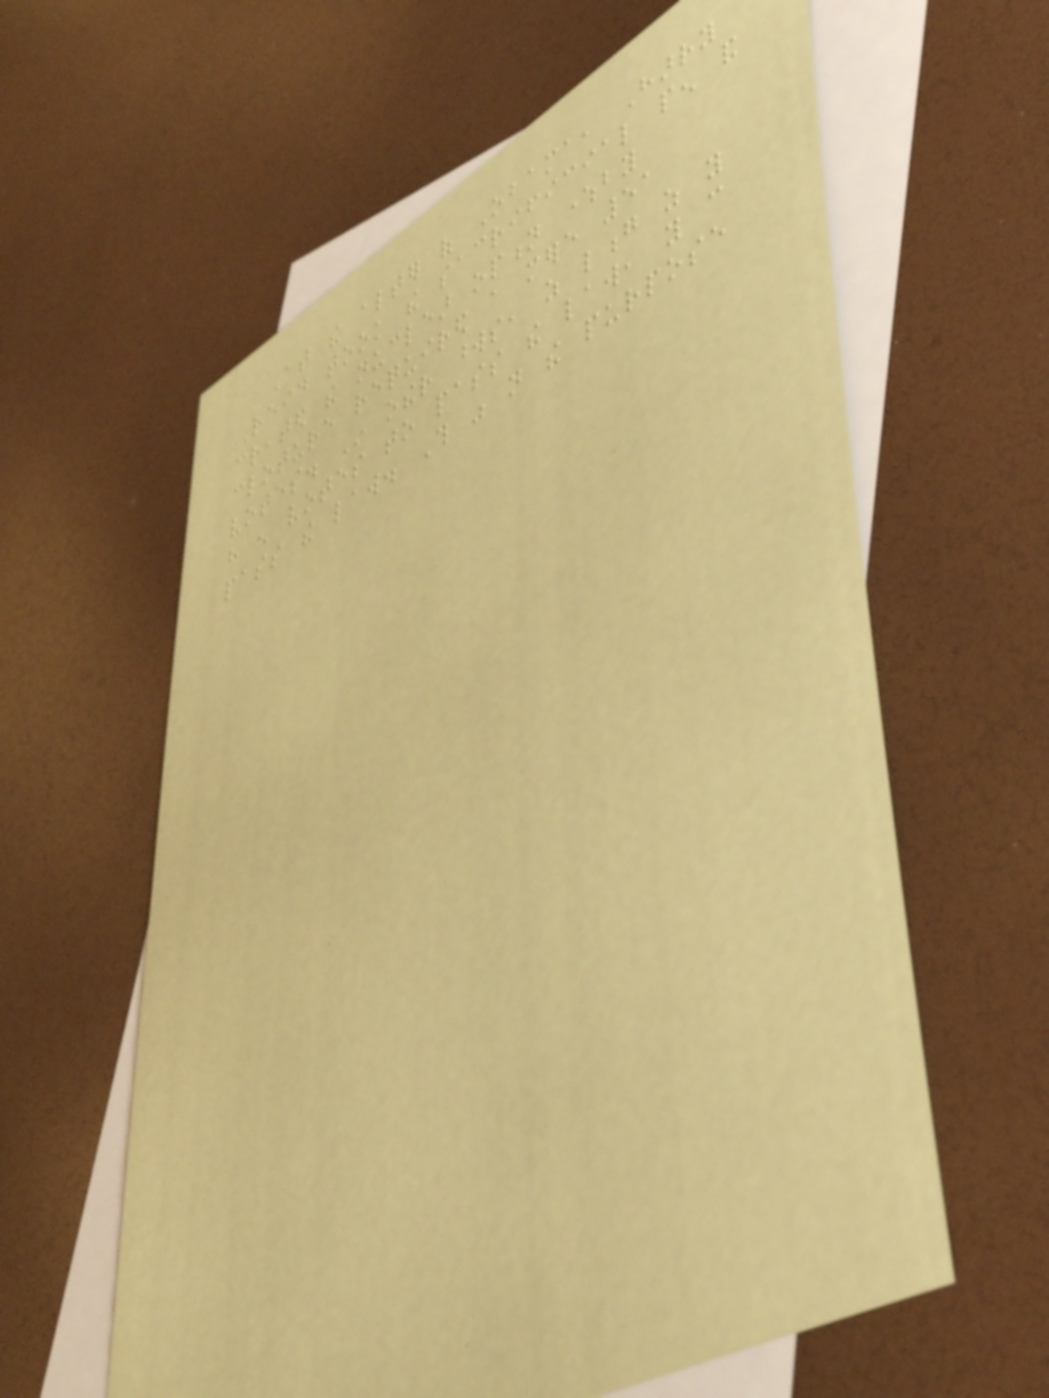At the alter of Obama, Harry
Reid took the sacrificial pen and
created the nuclear option whereby
cloture required a mere 51
votes. In other words, as long as you
have enough votes to pass the law, you can
pass the law. This was not the purpose
